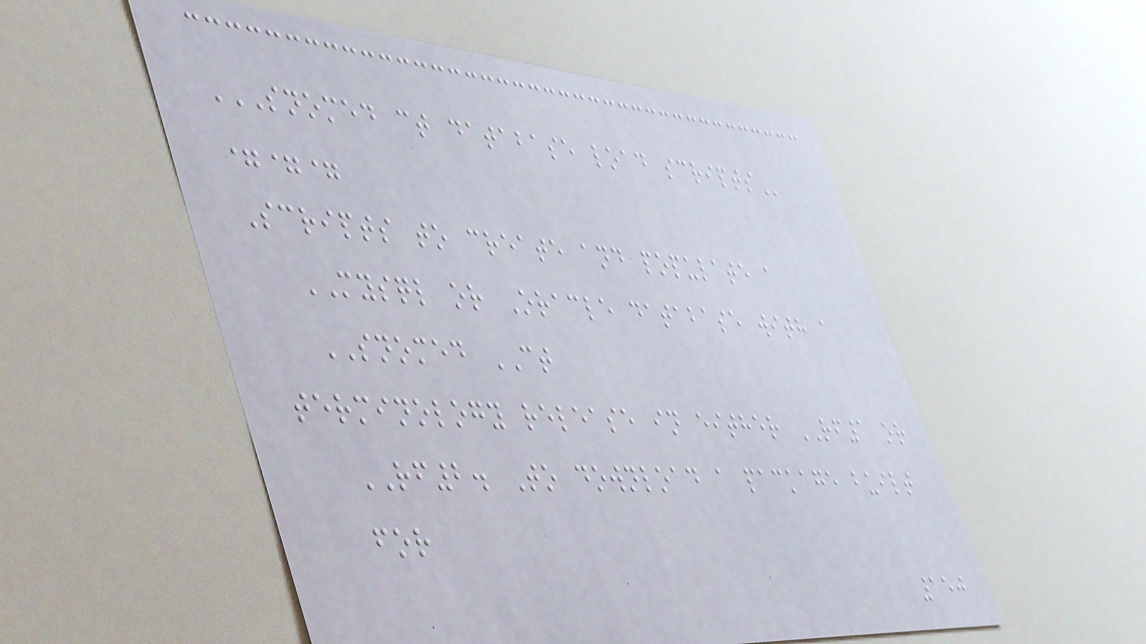SNOMED CT DATABASE LOAD SCRIPTS
===
Scripts to create and populate a
MYSQL or Oracle database with a
SNOMED CT
terminology release in either RF1 or
RF2. To download a package built
for
150
